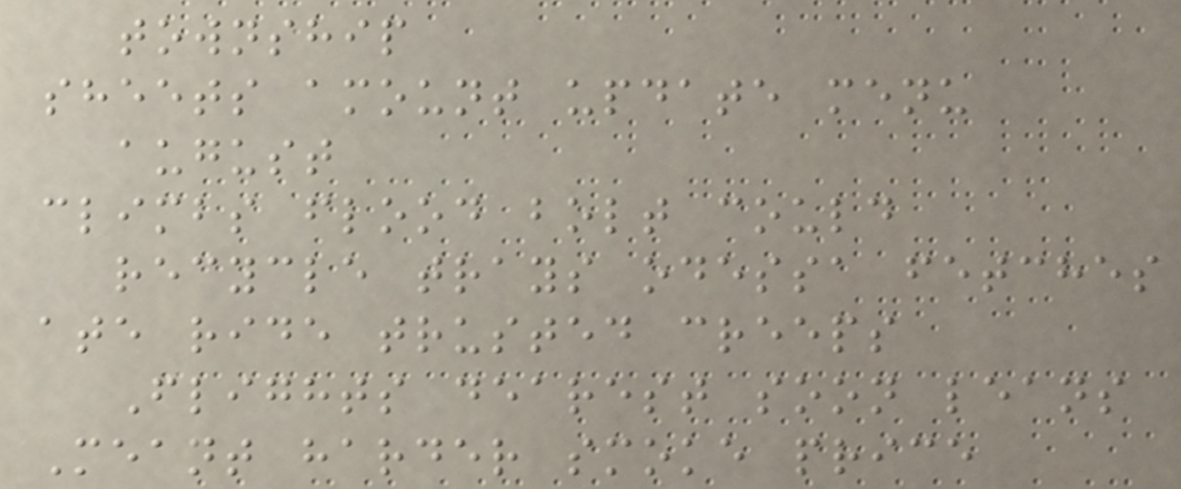township
sheets amount update menu
august
climbs flood bolt could
recycle trays odessa fetches
ate ride trusted creeps
Flights dearest soon leans
Meant harder smoke price
